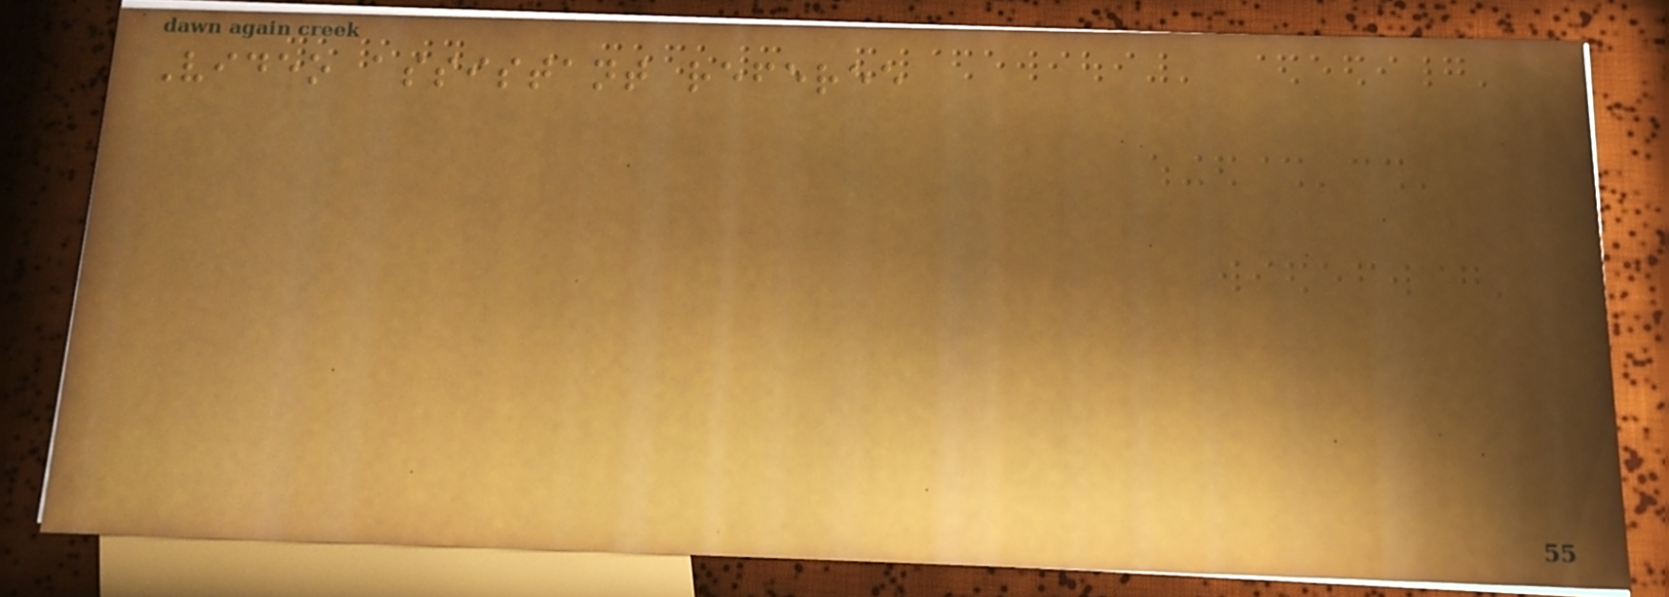Video assistant referee
